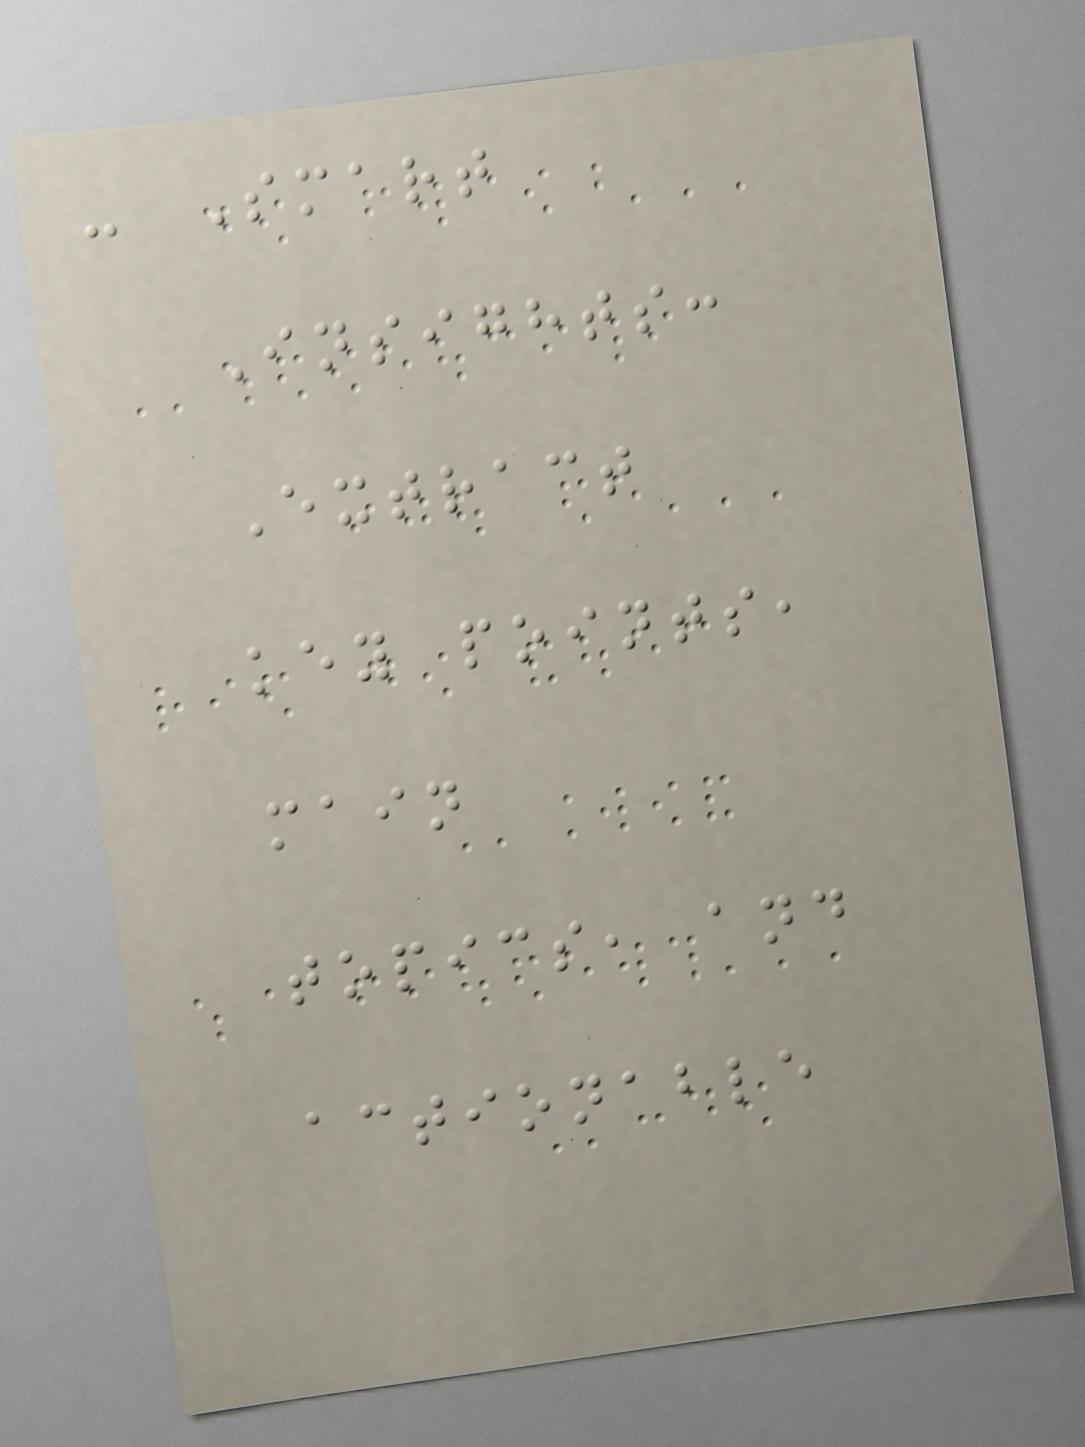- Smart
Insights:
Extract
key points,
main
topics, and
actionable
